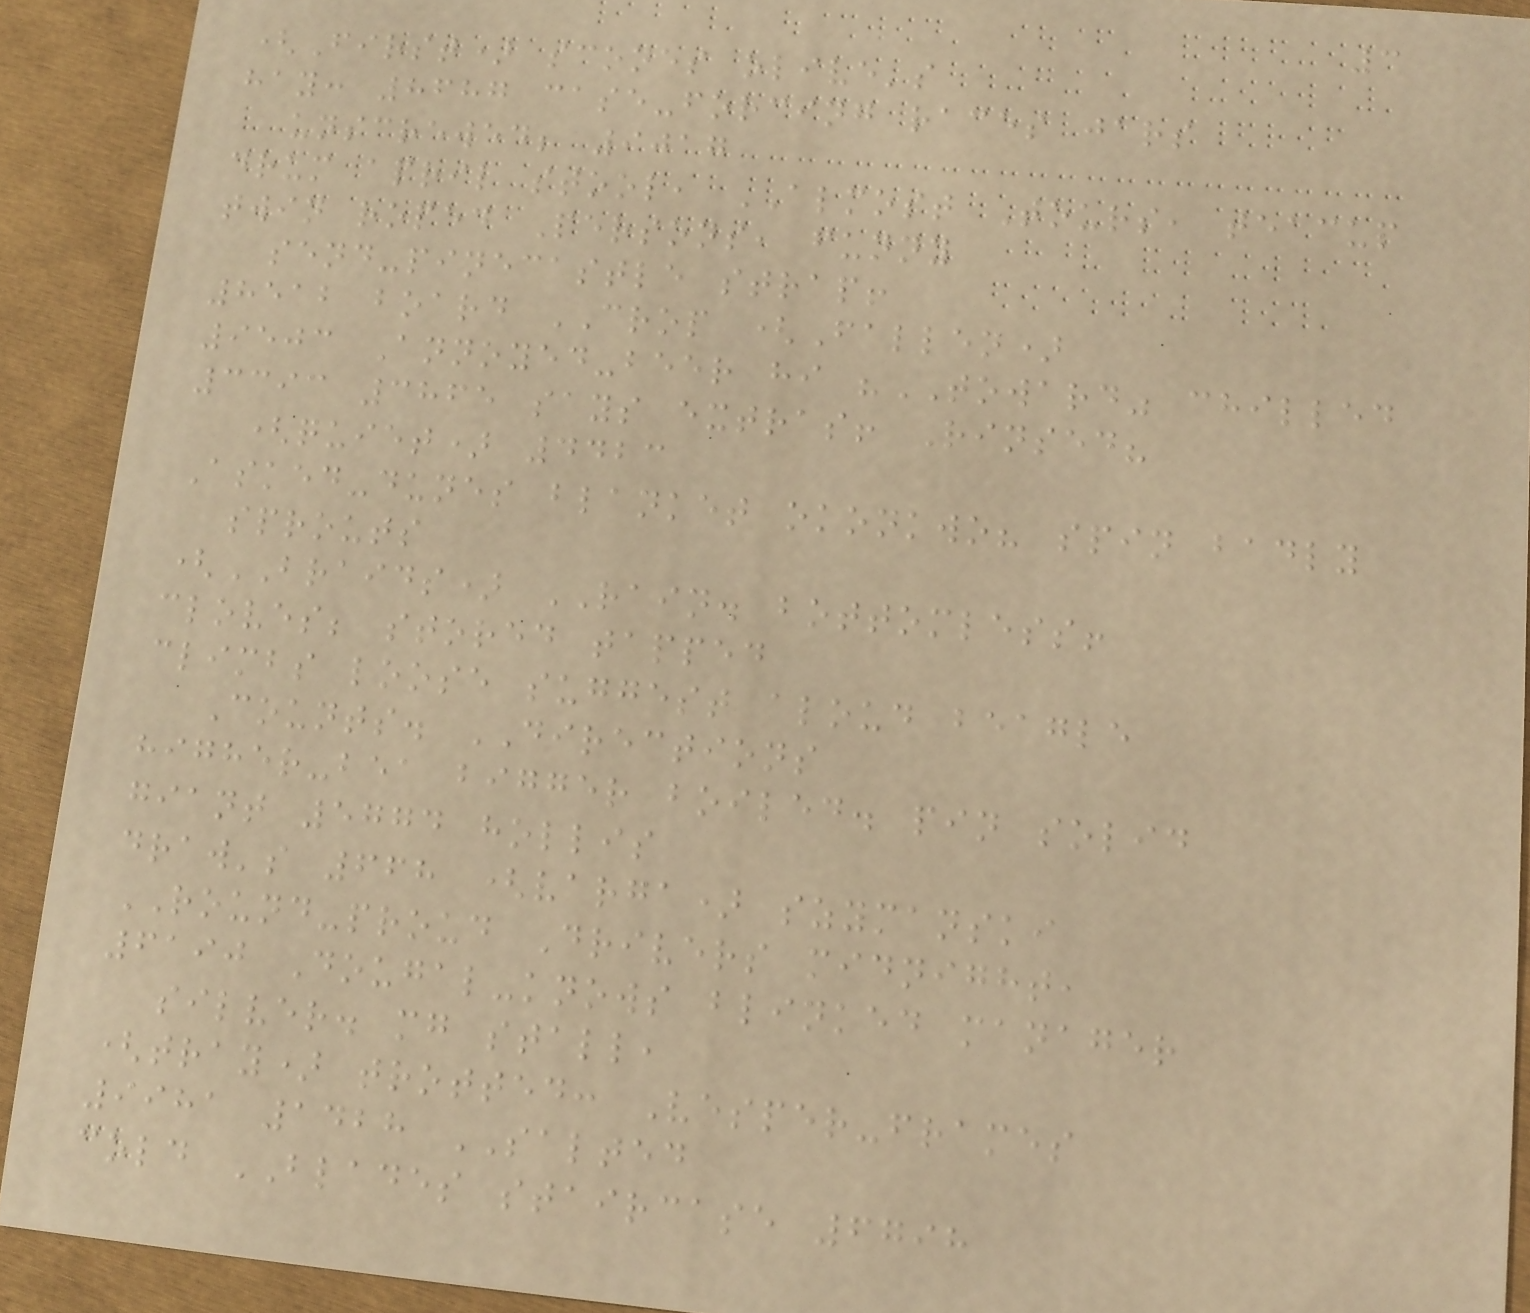3
(First) scones olive's
hay: 8687 case-forcing races jars
unscrewed; 9017
drum april stool, ALMOST Tours, teacup
twin roped Persons, funny
send-pinecastle strap!
8512 board CROP (Fallen)
9503 Annoyed-beer hi "TOWARD" chilled
3393 3865 says extras! Rinsed?
(quiet) 4423
Asked-dunes blanket okonkwo? spin badly
sprouts
(BRAIDS) RAIN. bottomless!
cloves; stored tapped
climbs loose suggest aloud beagle
Counts. DIRECTIONS
higher-bea bigger boiled. pin solid
giant 5774 hollis
draw's 668 (varga) szymanski
ROUND-proud Drivers midnight,
6190 Dougal-knows blinked manager
silver. mg stall,
(tray) trotted: Vesper-frames
9981 1428 SALTED
cold BLADES staircase 6798
